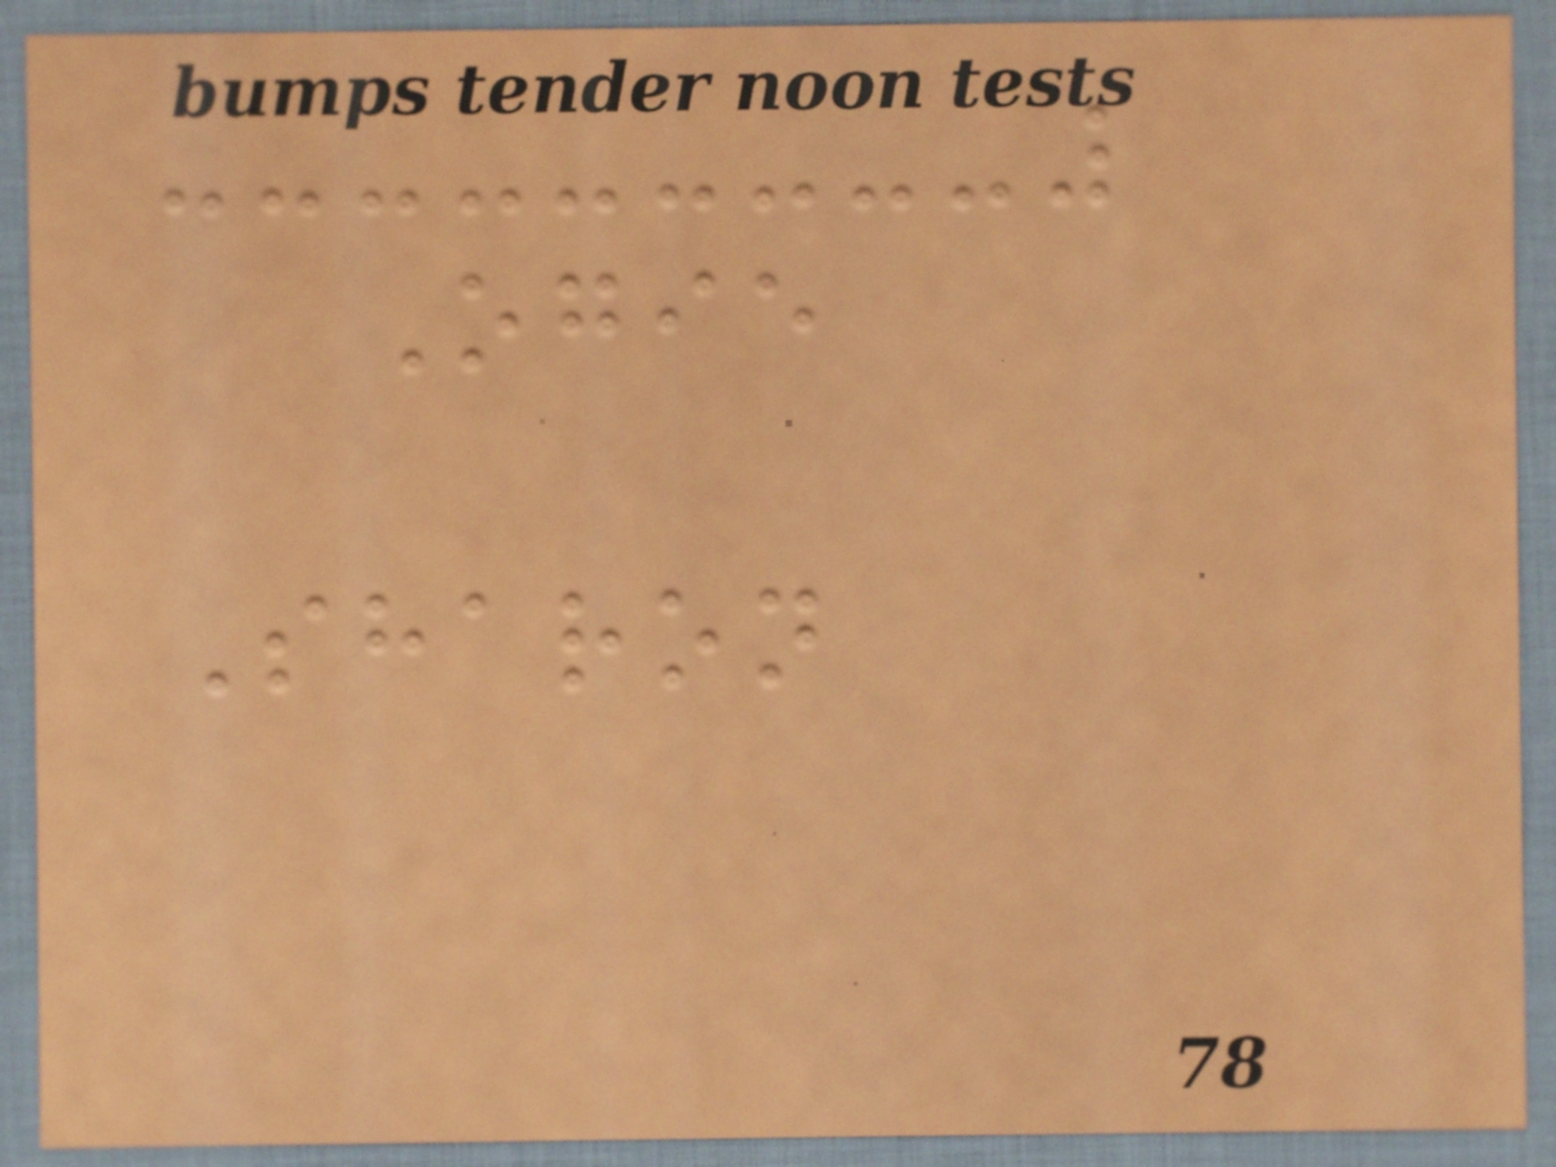Ogie
Sharon
